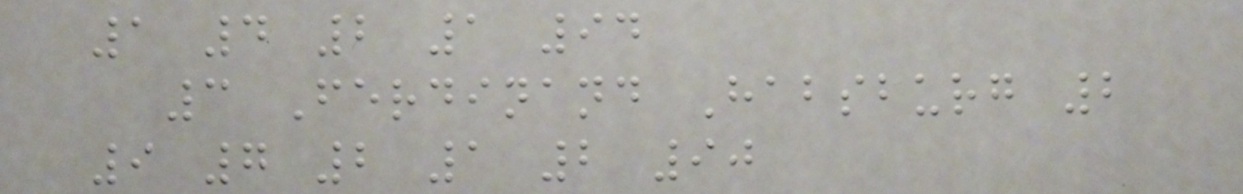1 4 2 1 94
3 Ferdinand Habsburg 2
9 7 2 1 2 90
